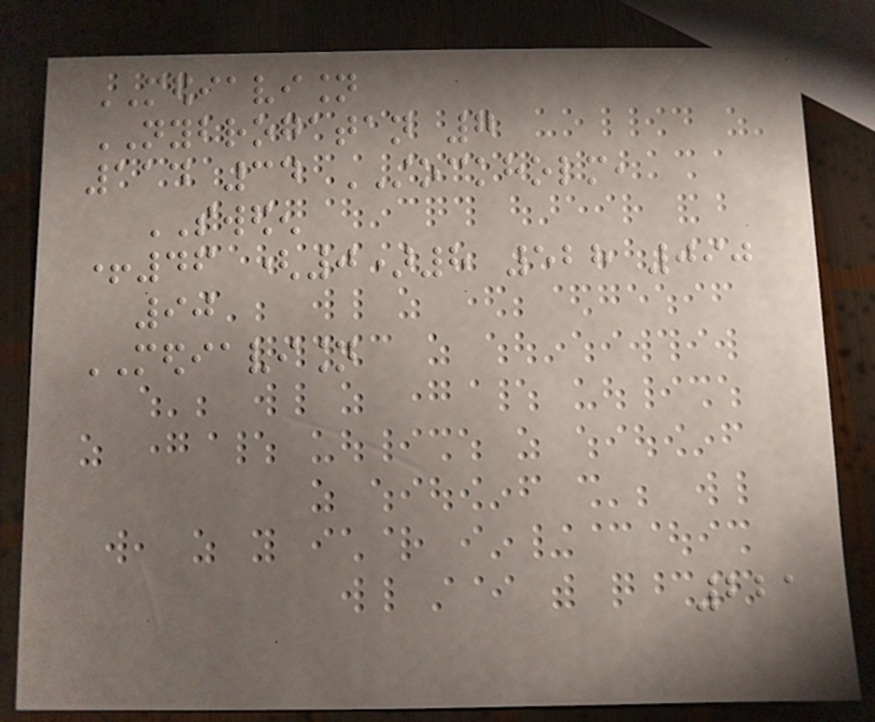MEDIAVISION
NYBROGATAN 7
114 34 STOCKHOLM,
SWEDEN
+46 (0)8 528 090
90
MEDIAVISION
221
